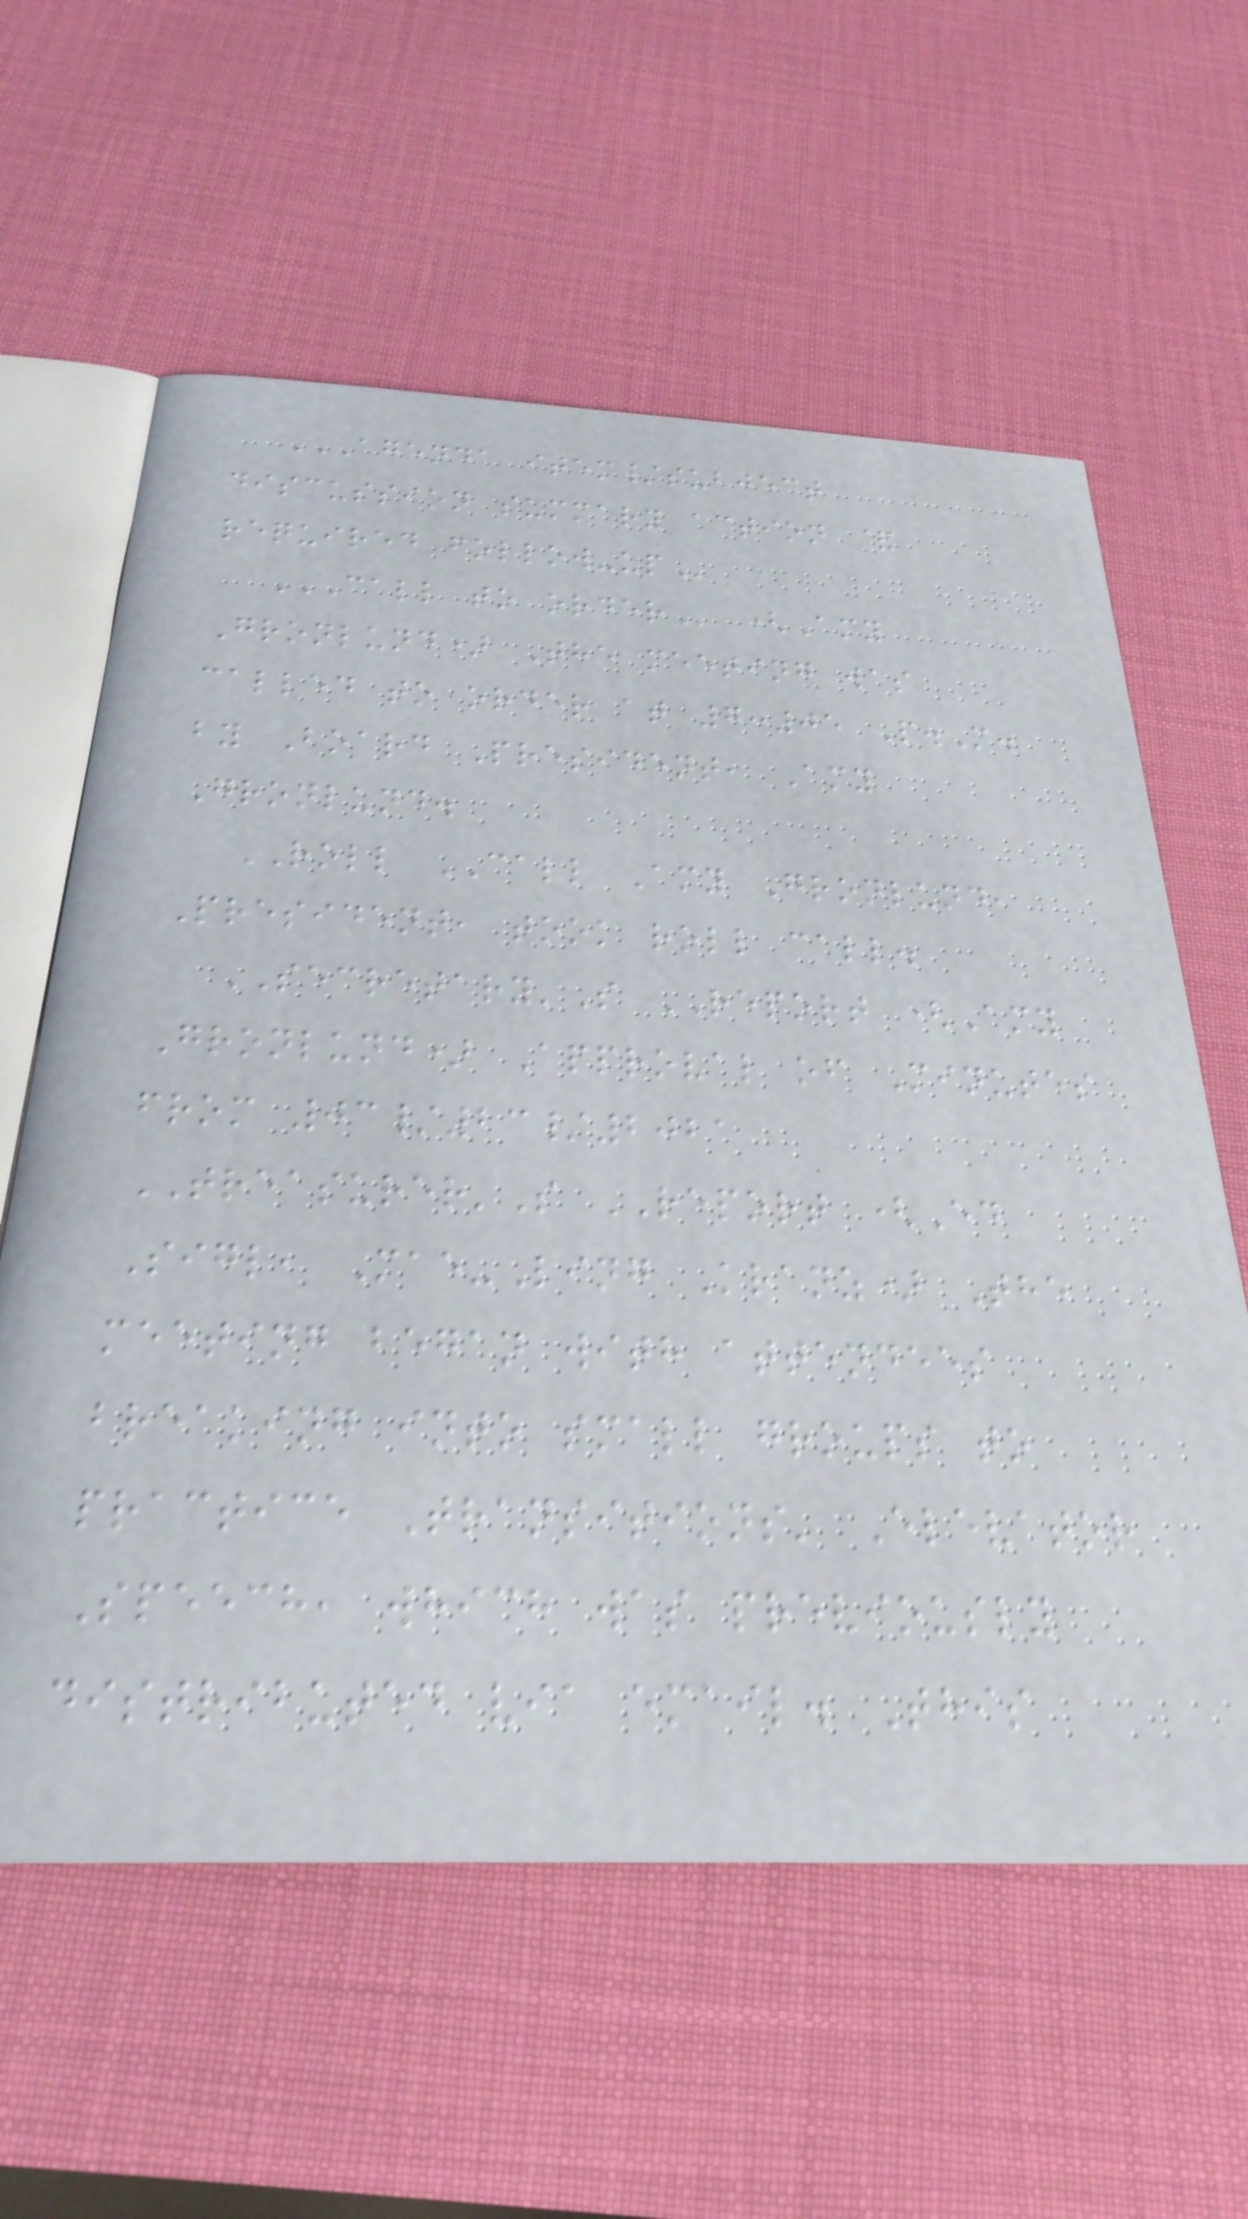AGENDA ITEM/SUBJECT
DISCUSSION SUMMARY ACTION &
REQUIRED FOLLOW-UP
CALL TO ORDER (Amy
Gronlund) The meeting was
called to order at 7:05 P.M.
by Board President, Amy
Gronlund.
ROLL CALL Amy Gronlund,
President, took roll call.
SECRETARY'S REPORT (Amy
Gronlund) Approval of Minutes
from 03/23/2021
TREASURER'S REPORT (Ed
Sigl, Mae-Ling Kranz) The
meeting began with attendees
breaking into small groups to
practice Transitions' Elevator
Speech, which was previously
distributed via email. This
